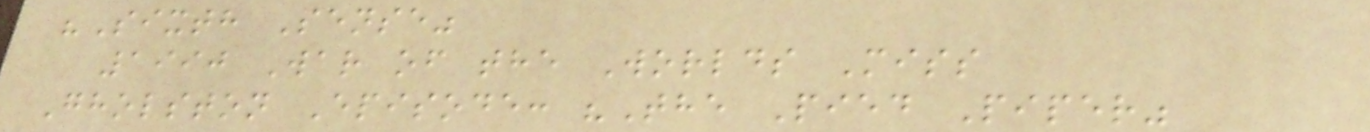"Sixth Sense"
1990 War of the Worlds Miss
Gholston Episode: "The Pied Piper"
